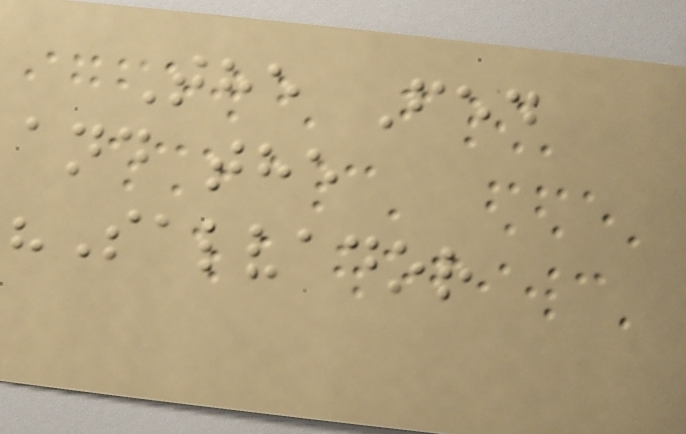The Fed
and the
"Salvador
